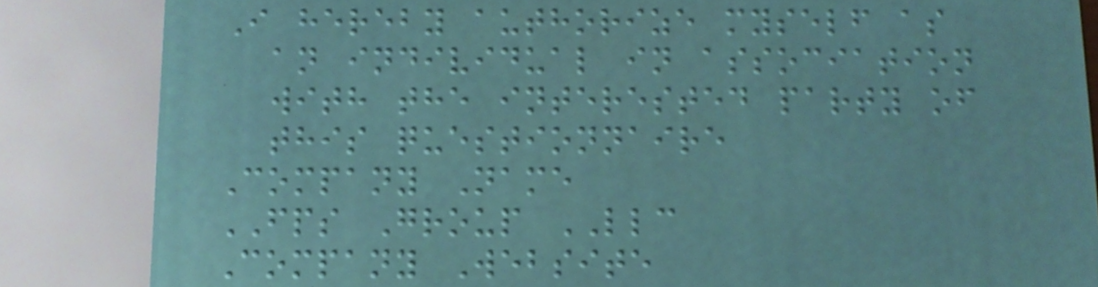I hereby authorize myself as
an individual in association
with the interested party of
this questionnaire
Company Name
FPS Group LLC
Company Website
